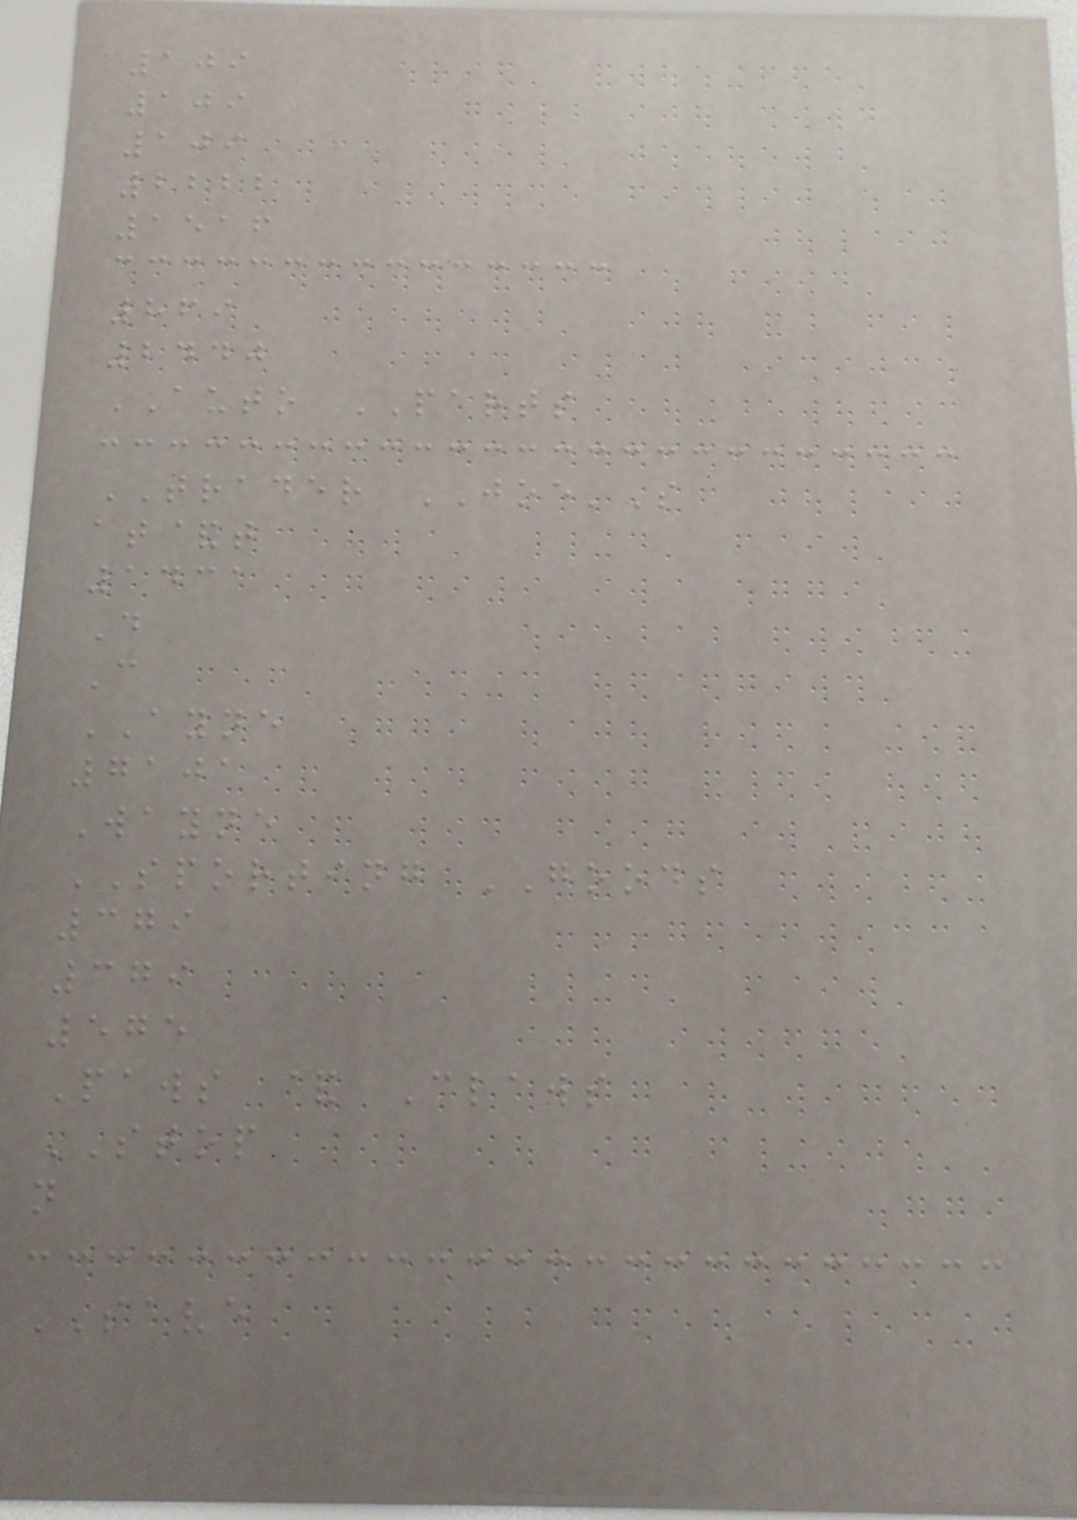109
109
109
2222
1516
869
2440
AUTO PARTS
TRADER JOE'S
at&t
1431
D
C
AYNE
7101
Wayne
SPORTING GOODS
379
379
575
Paws & Claws
STOP
n
SAVE
